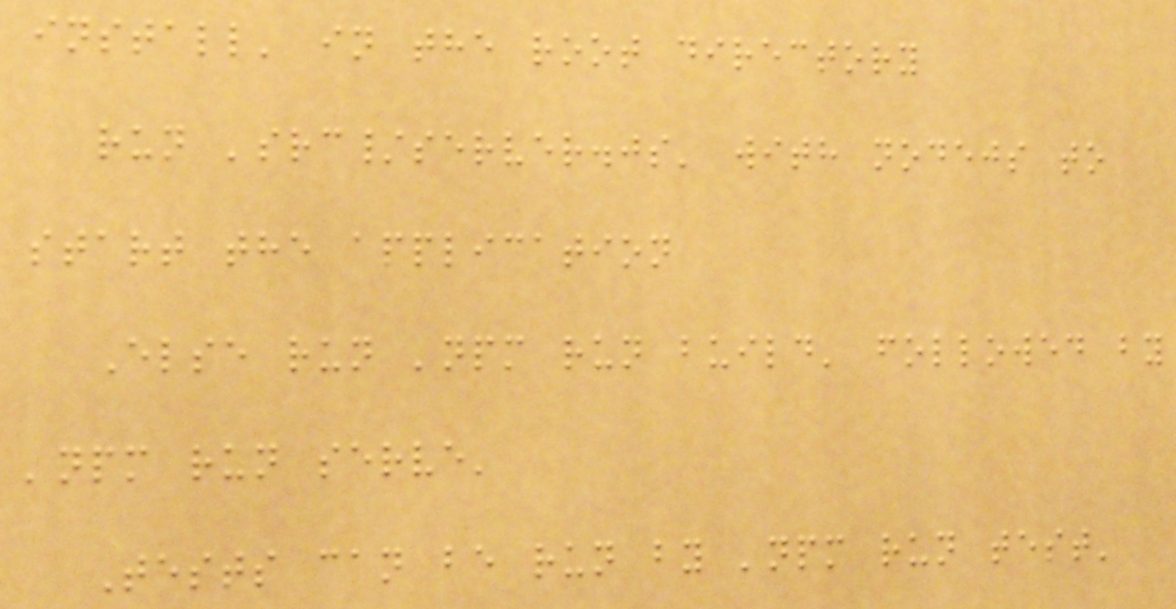install' in the root directory
run 'src/server.js' with nodejs to
start the application
Else run 'npm run build' followed by
'npm run serve'
Tests can be run by 'npm run test'
